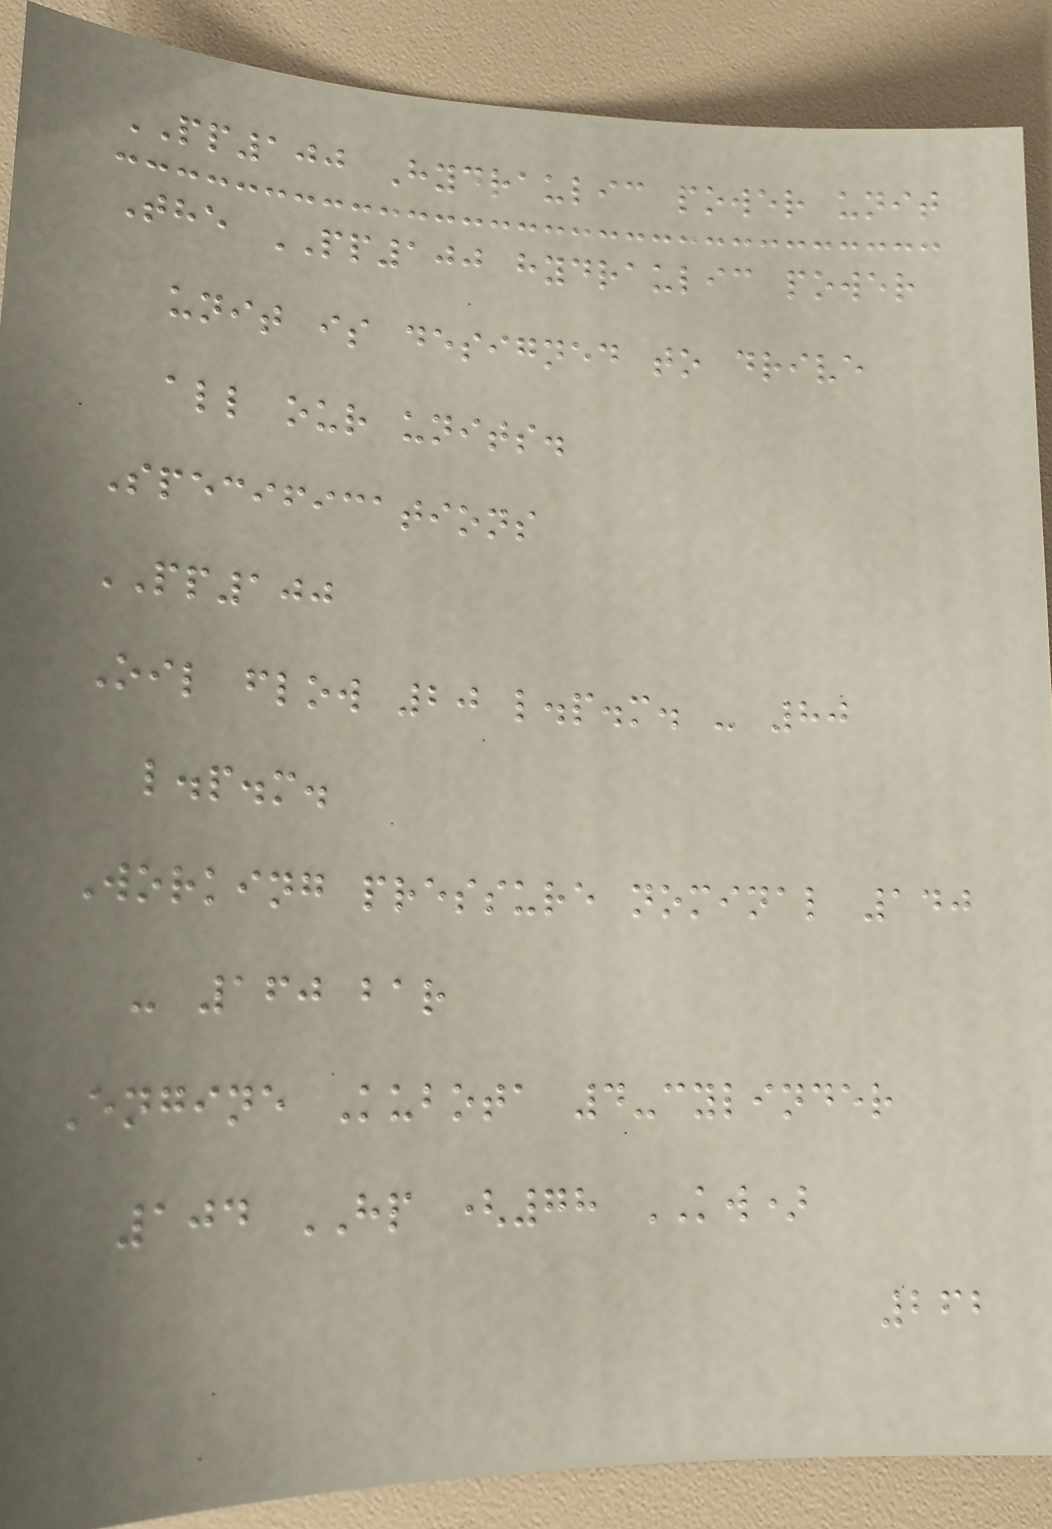PP100 Hydraulic power unit
The PP100 hydraulic power
unit is designed to drive
all our units.
Specifications
PP100
Oil flow 20 l.p.m. - 80
l.p.m.
Working pressure nominal 140
- 160 bar
Engine Kubota 4-cylinder
104 HP (78 KW)
262
